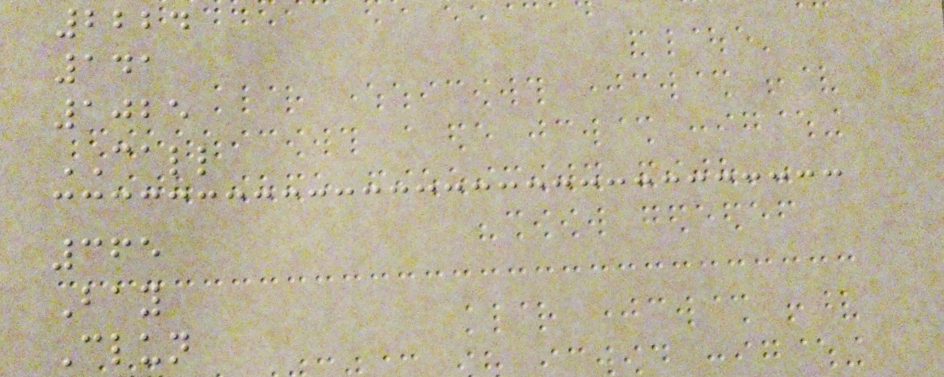2224
141
1025
CALL
365
Bay
Clun
